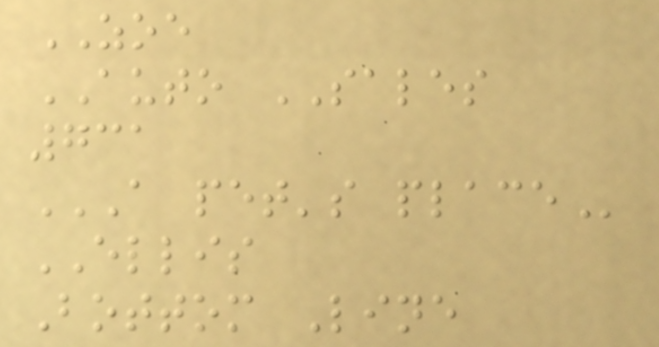ZOE
AUTO SALES
731
A PET'S PLACE
ELLIS
Bottom Line
